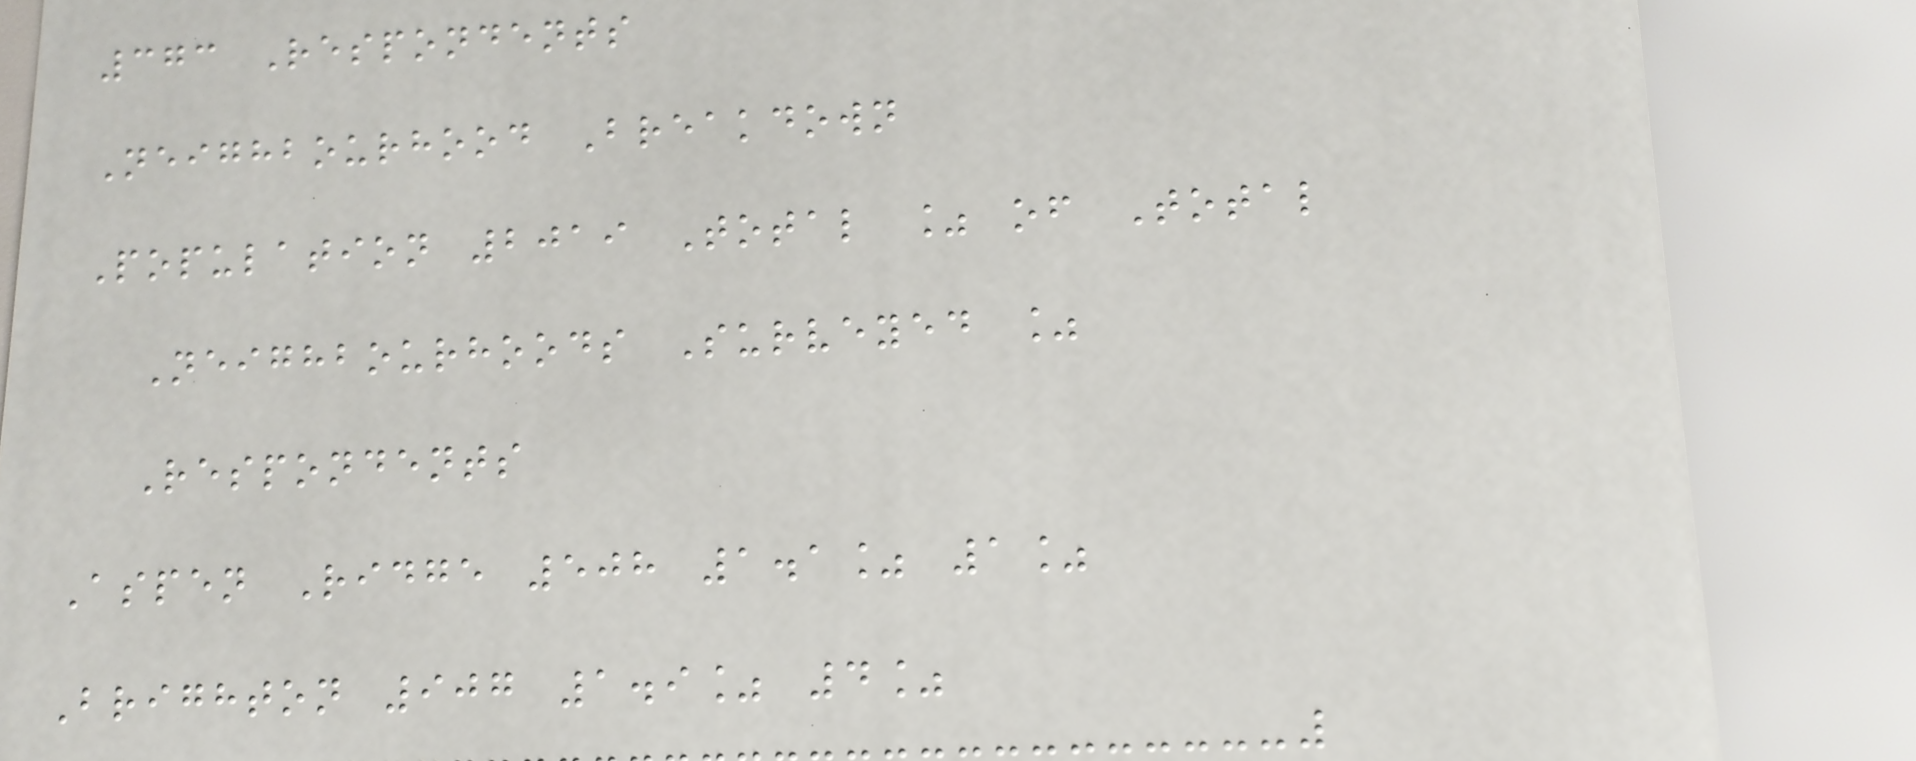373 Respondents
Neighbourhood Breakdown
Population 2019 Total % of Total
Neighbourhoods Surveyed %
Respondents
Aspen Ridge 508 1.1% 1%
Brighton 907 1.9% 4%
